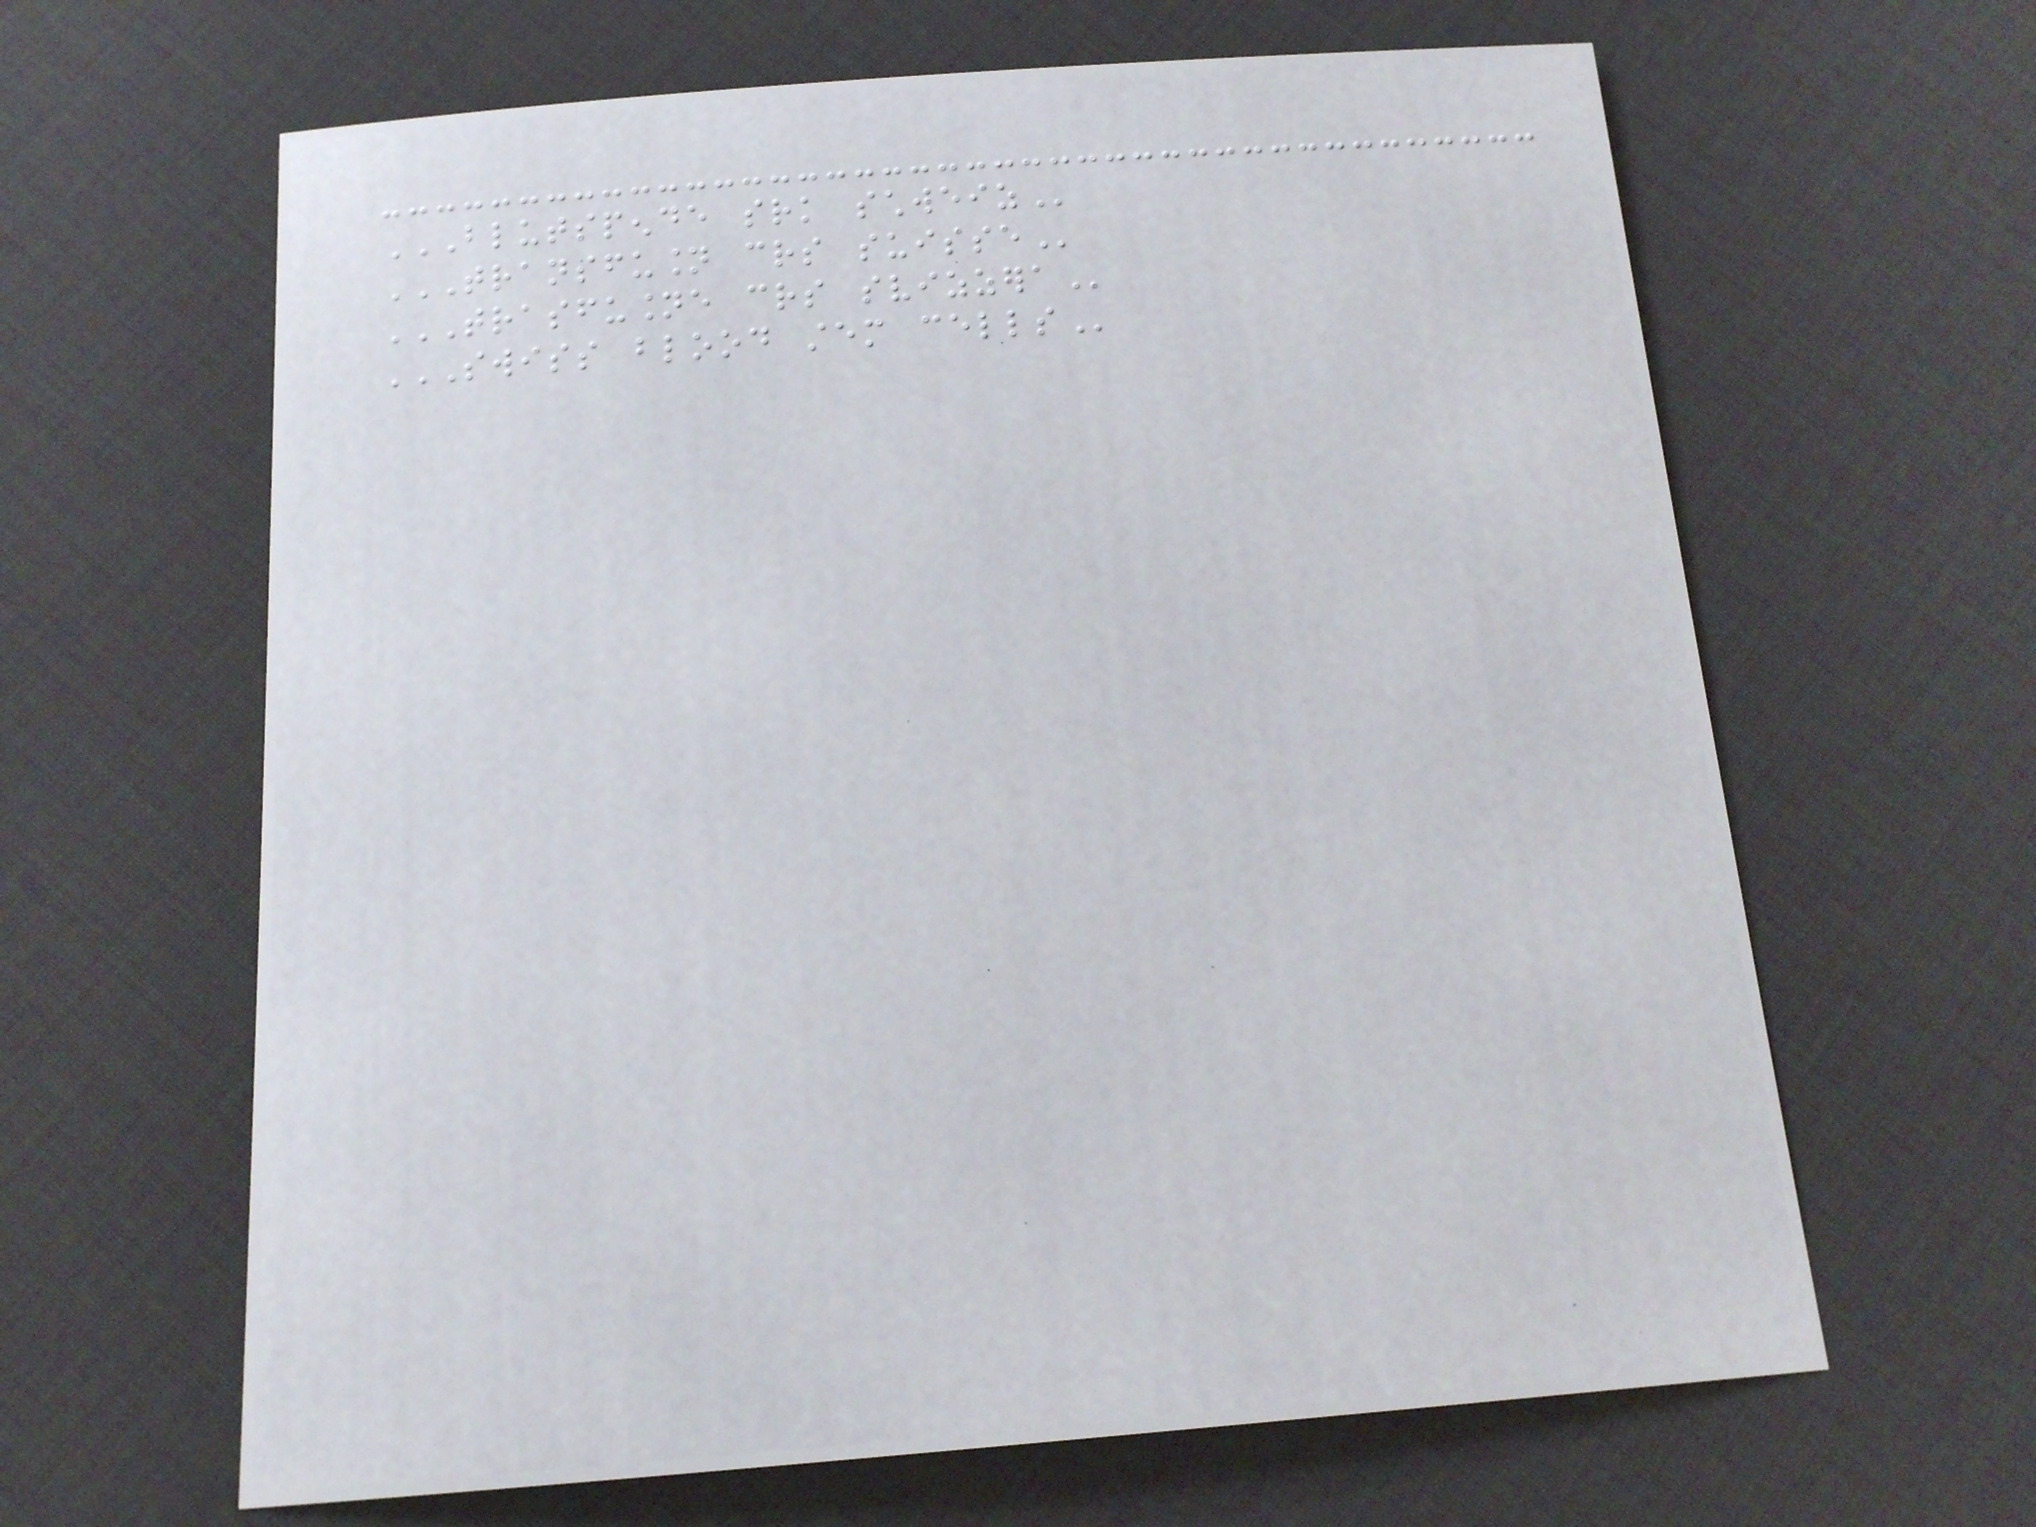BLUTSPENDE SRK SCHWEIZ
TRANSFUSION CRS SUISSE
TRASFUSIONE CRS SVIZZERA
SWISS BLOOD STEM CELLS
